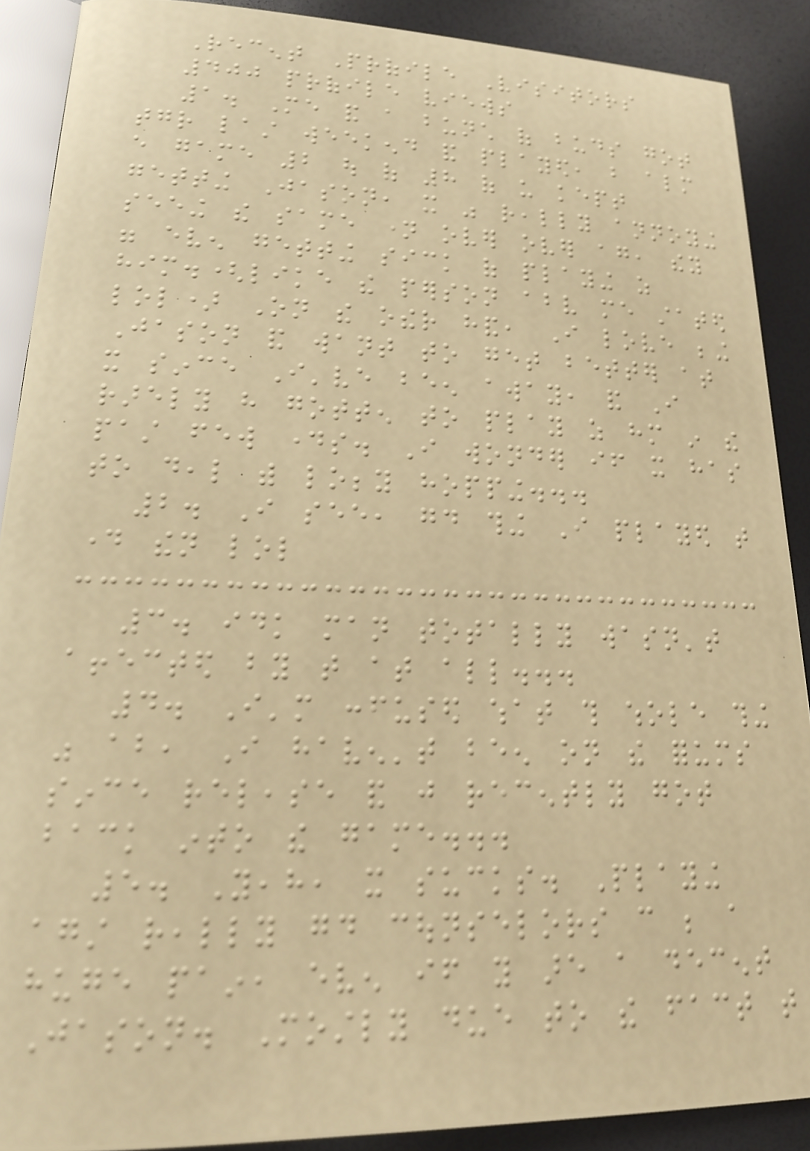Recent Profile Visitors
400 profile views
1. Me and a bunch of buds got
together last weekend and played, but almost
every game 2 out of 8 of us kept
getting Jason, it was really annoying
seeing the same name over over again, they
were even getting sick of playing as
him.(like the person above me stated
lol) On the other hand, I love being
Jason and want to get better at
it since I've been away, and I
rarely have gotten to play as him in the
past few days. I wonder if it has
to deal with lobby hopping...
2. I see, good thing I played that
day then lol
3. idk man totally wasn't
affected by that at all...
4. I'm confused what this whole thing
was about, I haven't been on the forums
since release and just recently got
back into the game...
5. Yeah, it sucks. Playing
against really good counselors can be a
huge pain, even if you are a decent
Jason. Mostly due to the fact that
